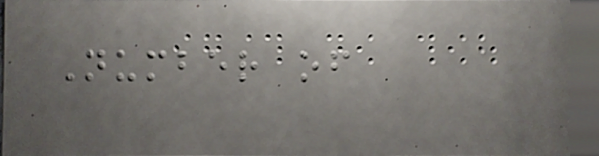Number of
